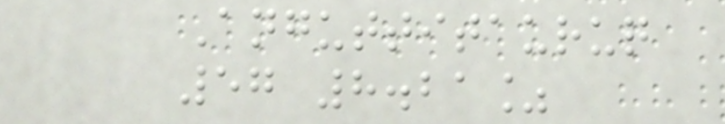Anguttitauruq
57 8.21%
